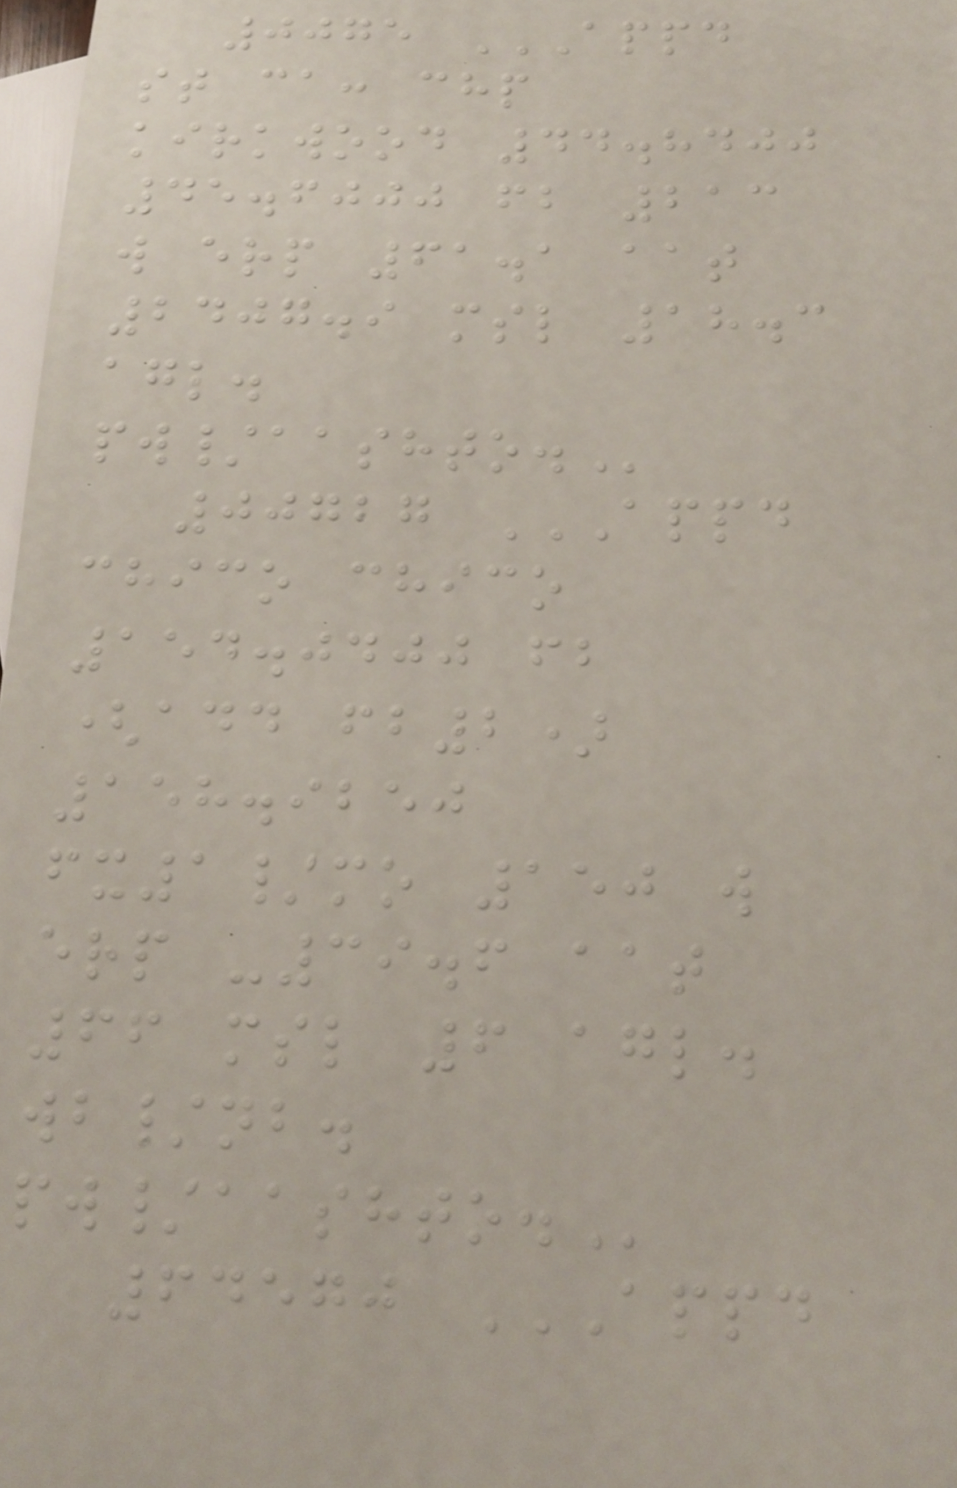0075 APPD
ST CA: CHP
KIRKWOOD 44.8400
45.6000 FB 213
W ERP 61.1 AAT
2407.9 MSL 18.3
AGL.
PW/AASHTO.
00727 APPD
CHICO CHICO
154.0400 FB
(ADD FB2)
158.9250
FX1/MO 150 W
ERP -39.6 AAT
66 MSL 6 AGL.
WB/NB.
PW/AASHTO.
64570 APPD
